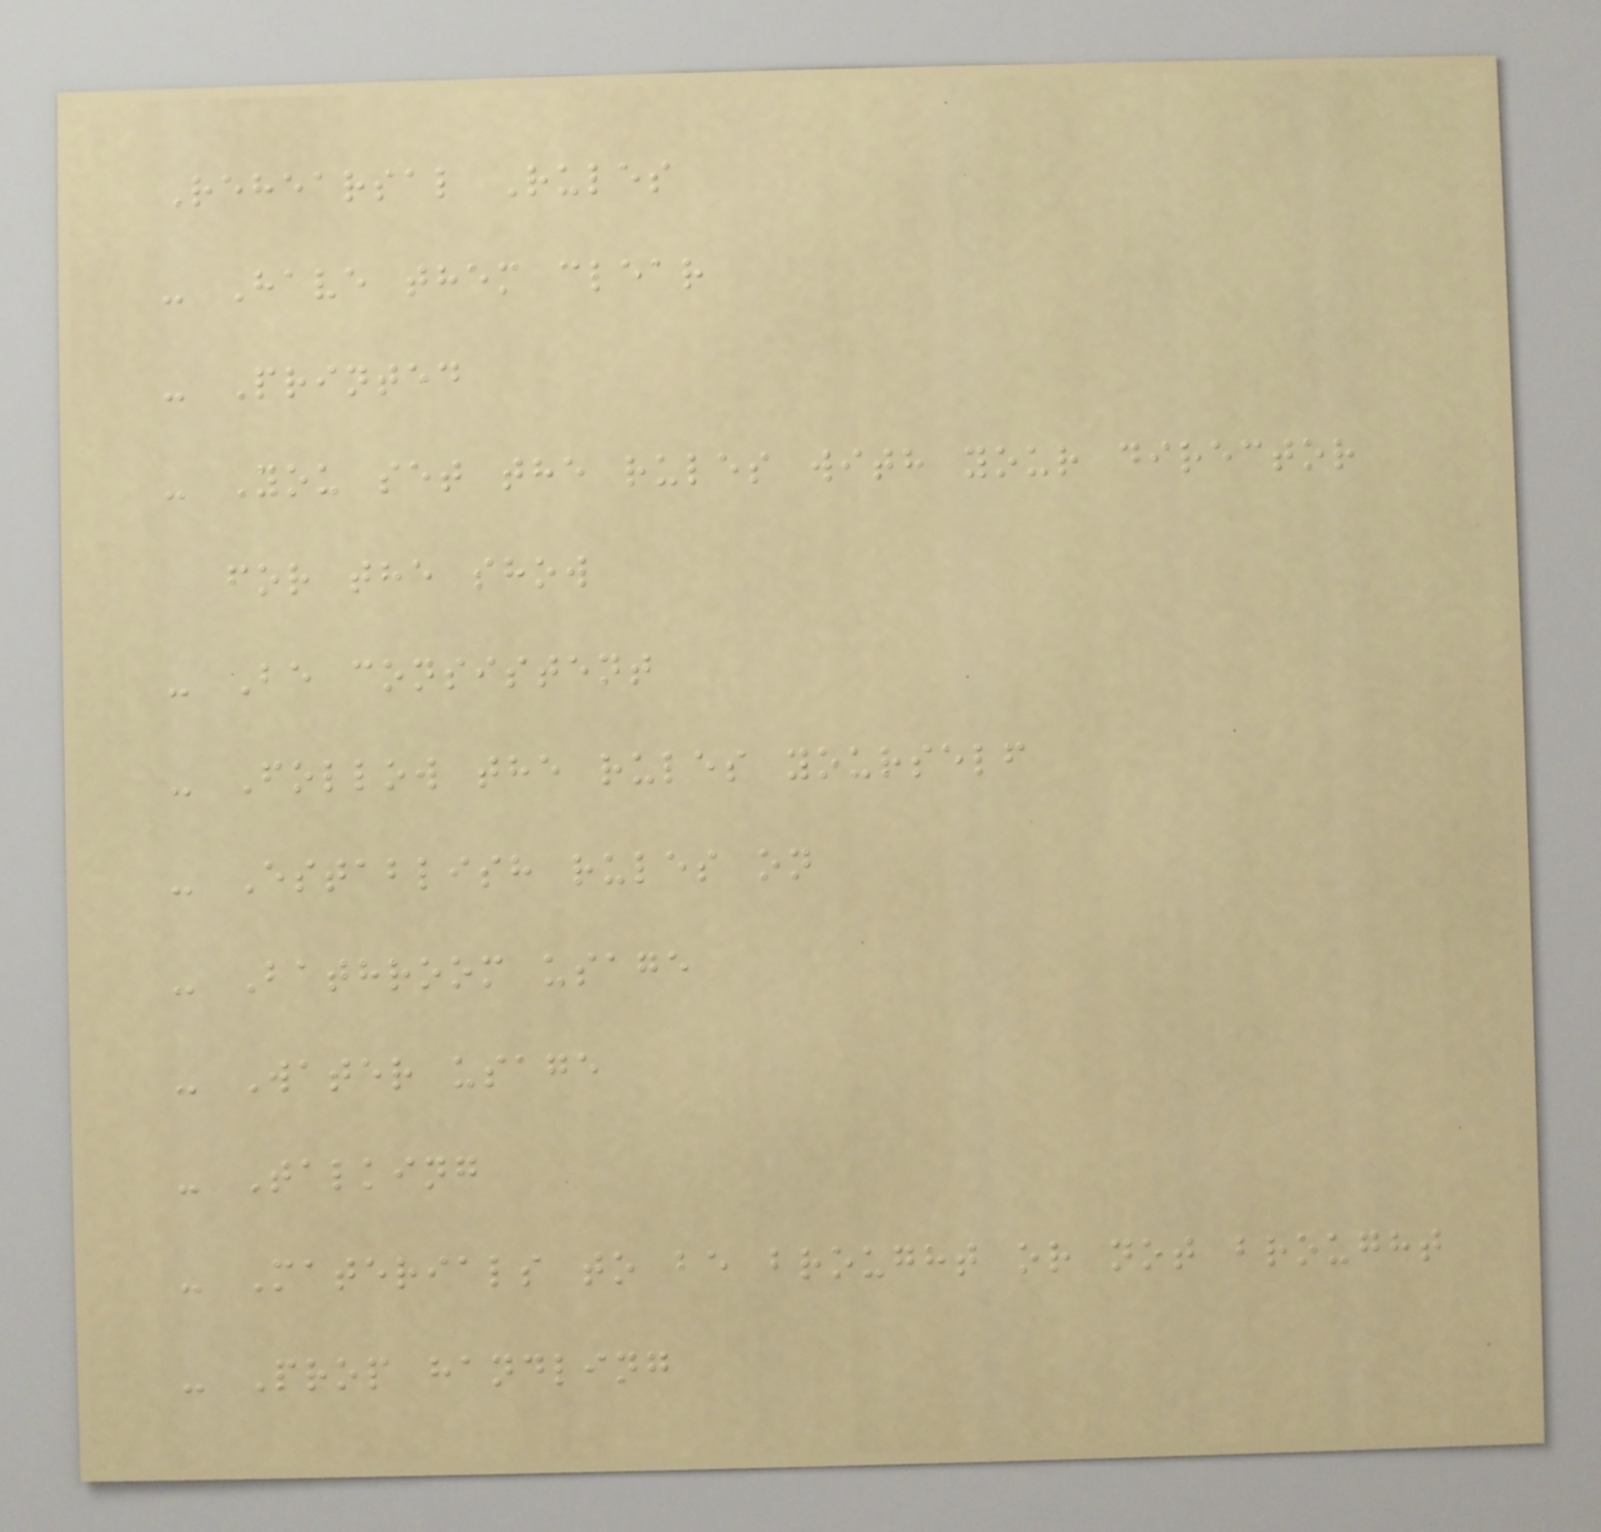Rehearsal Rules
- Have them clear
- Printed
- You set the rules with your director
for the show
- Be consistent
- Follow the rules yourself
- Establish rules on
- Bathroom usage
- Water usage
- Talking
- Materials to be brought or not brought
- Prop handling
